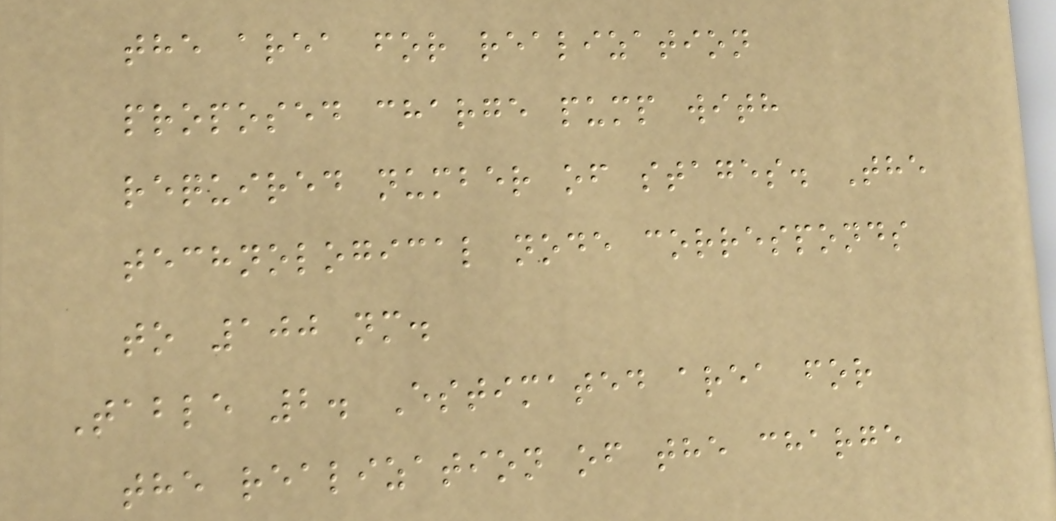the area for realization
proposed charge pump with
required number of stages. The
technological node corresponds
to 100 nm.
Table 2. Estimated area for
the realization of the charge
